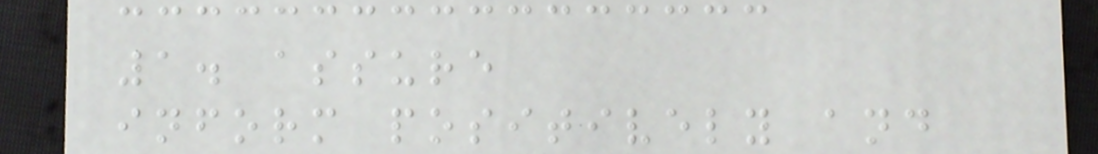1. assure
inform positively and
